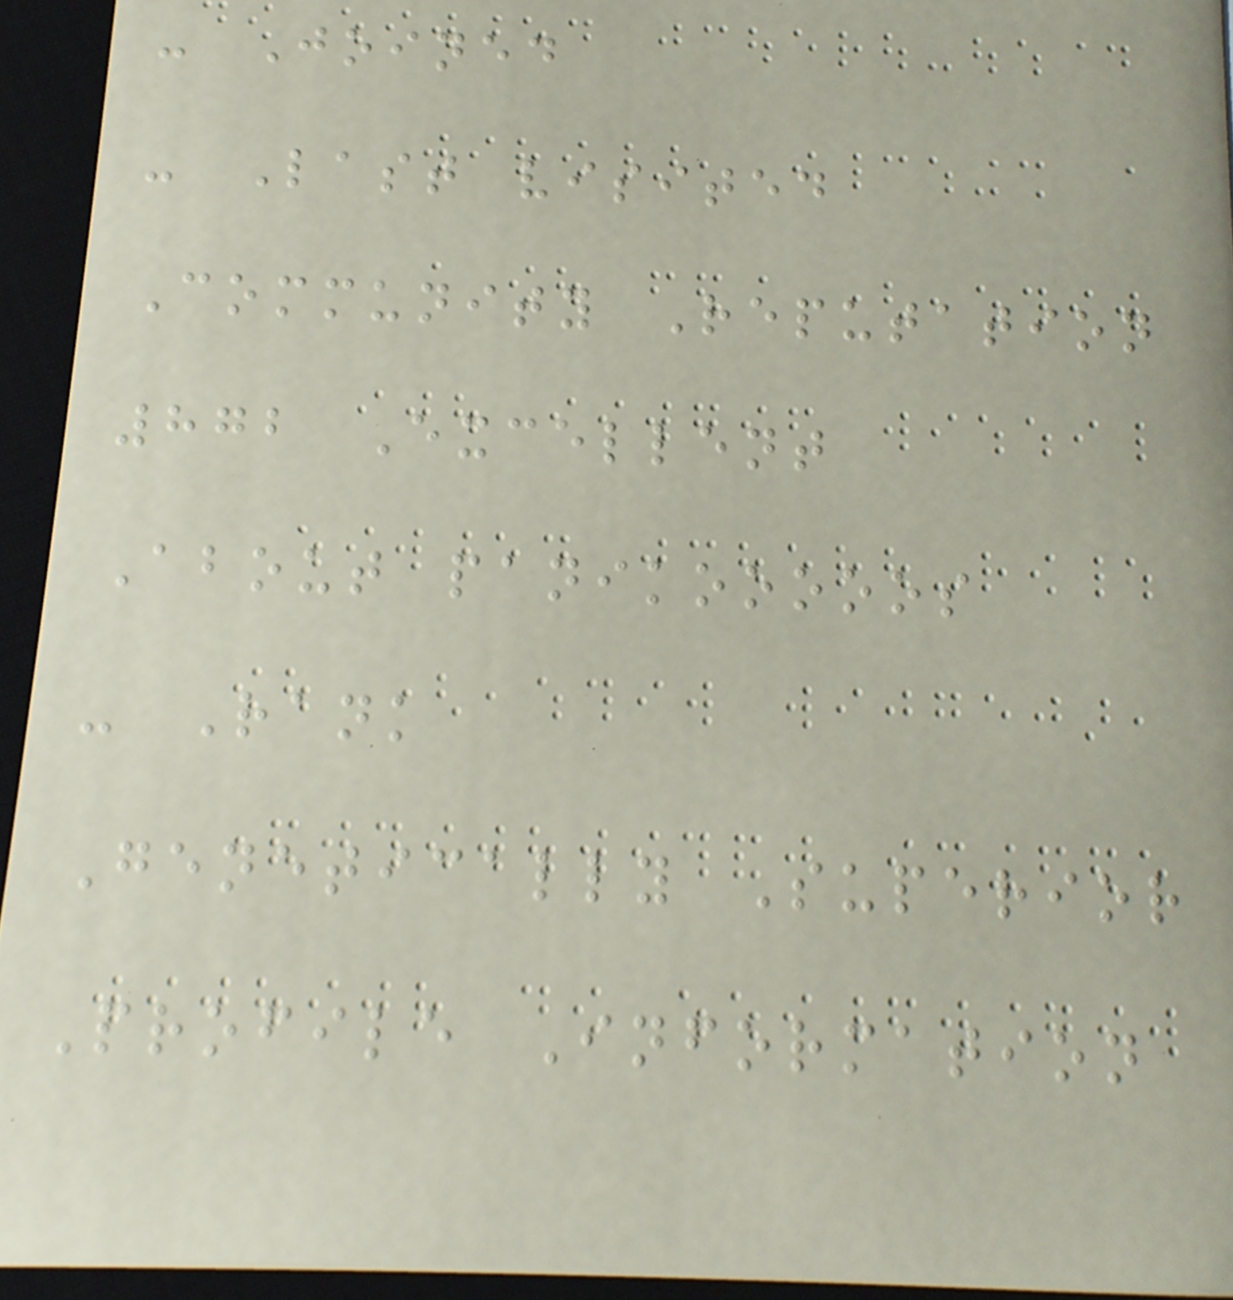- Joined
- Last visited
Community Reputation
872 Excellent
About panikooooos
- Rank
Genetically Superior
Profile Information
